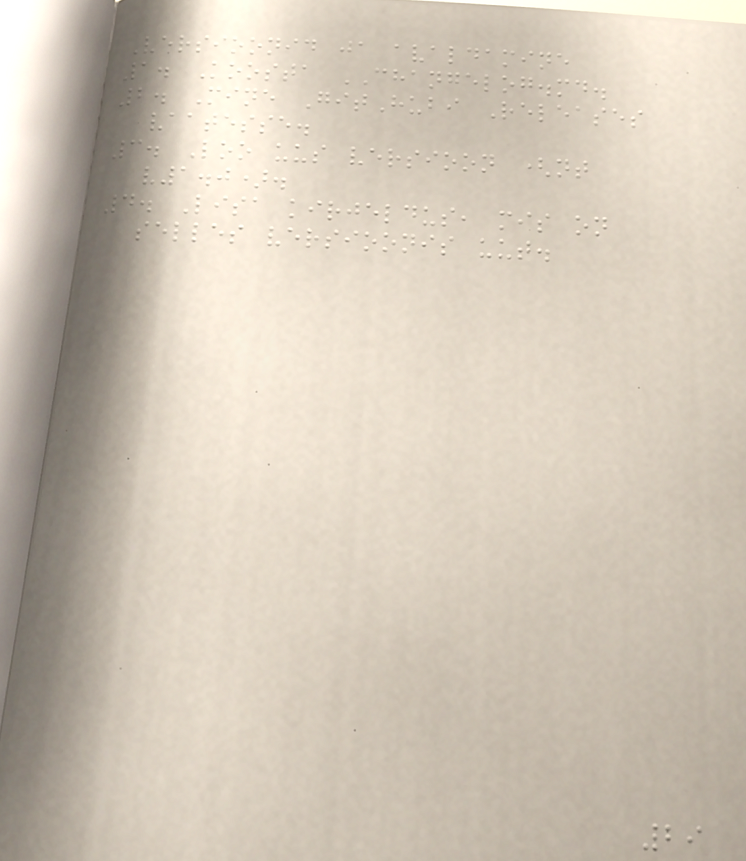Versioonid ja avaldamine
1. Koosta CHANGELOG.md.
2. Mine GitHubi Releases
vaatesse.
3. Loo uus versioon (nt
v1.0).
4. Lisa kirjeldus, mis on
selles versioonis uut.
29
